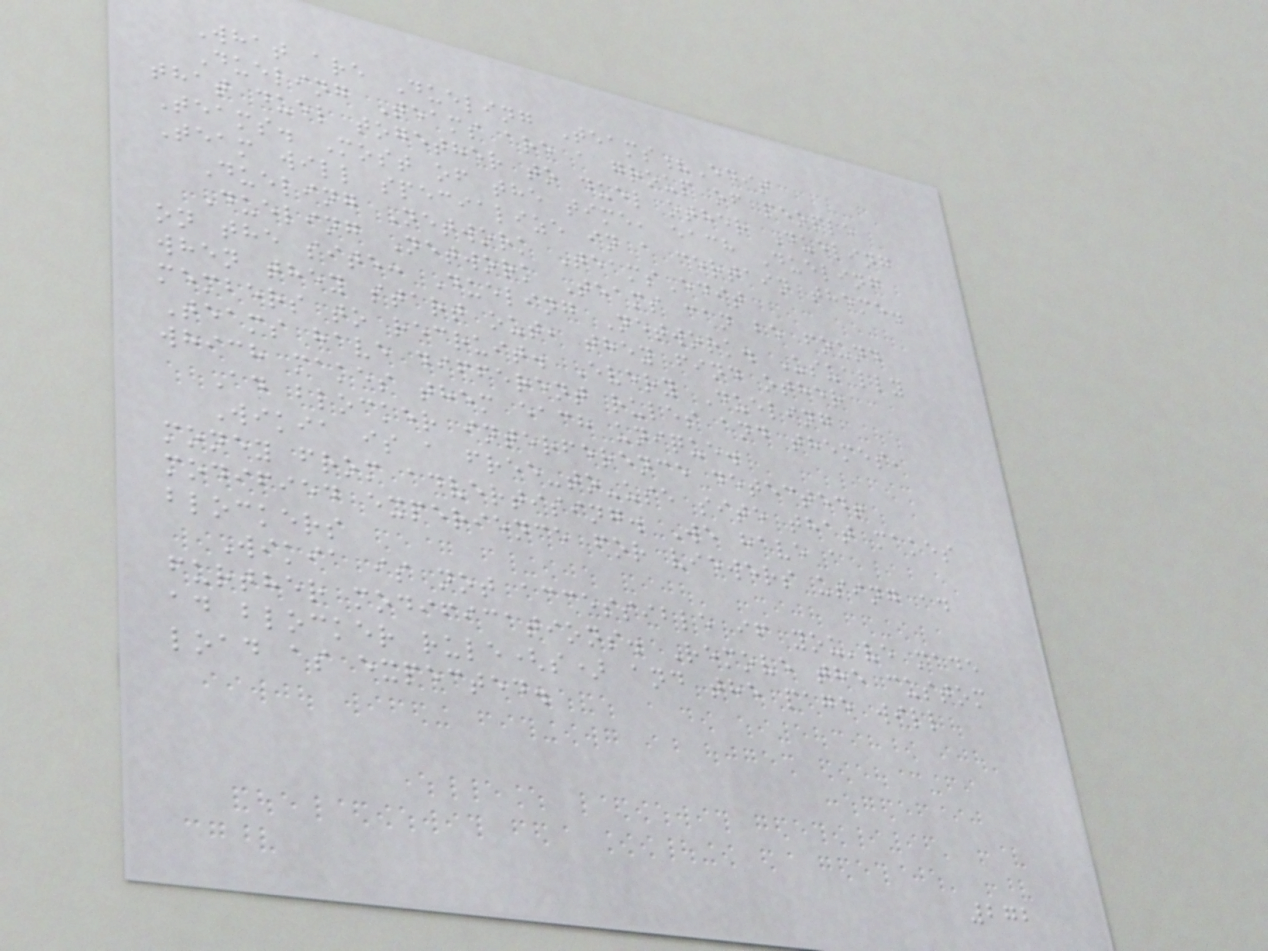What are Dueling Teams?Edit
Dueling Teams are a group of people
that duel together to duel other Dueling
Teams. Most of the time, each Dueling
Team will specialize in a certain theme.
Dueling Network TeamsEdit
Dueling Network Teams can be found
on the site: Dueling Network. Usually
when they start out, they find other
members to recruit. Every Dueling
Teams have different rules and themes,
which makes them each unique.
Ad blocker interference detected!
Wikia is a free-to-use site that makes
money from advertising. We have a
modified experience for viewers using ad
blockers
Wikia is not accessible if you've made
further modifications. Remove the custom
ad blocker rule(s) and the page will
load as expected.
272
